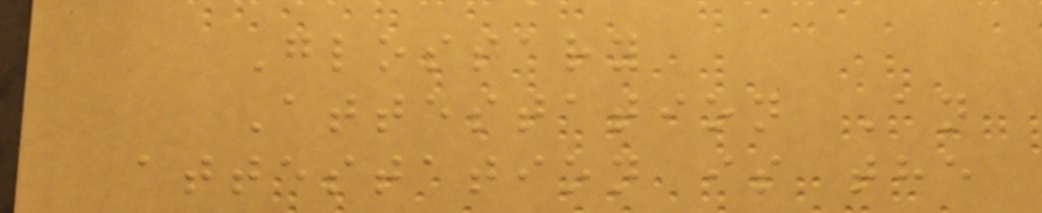Glossary
Attestation An
attestation is the
